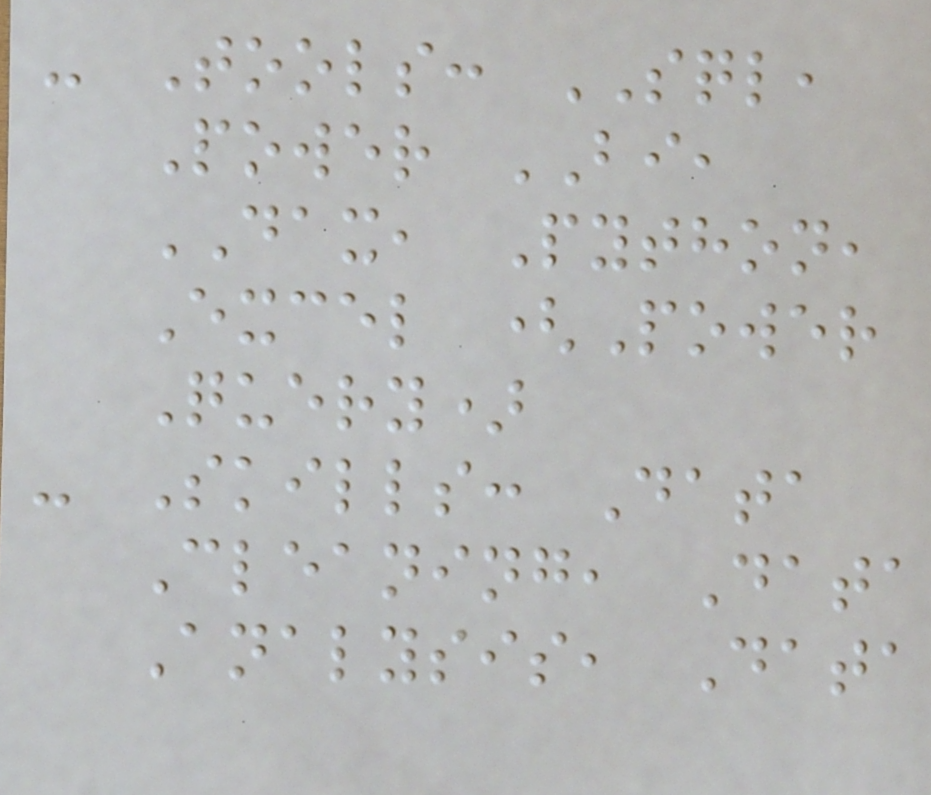- Tools: SQL,
Power BI,
DAX, Python,
Excel (Power
Query)
- Skills: Data
Cleaning, Data
Analysis, Data
